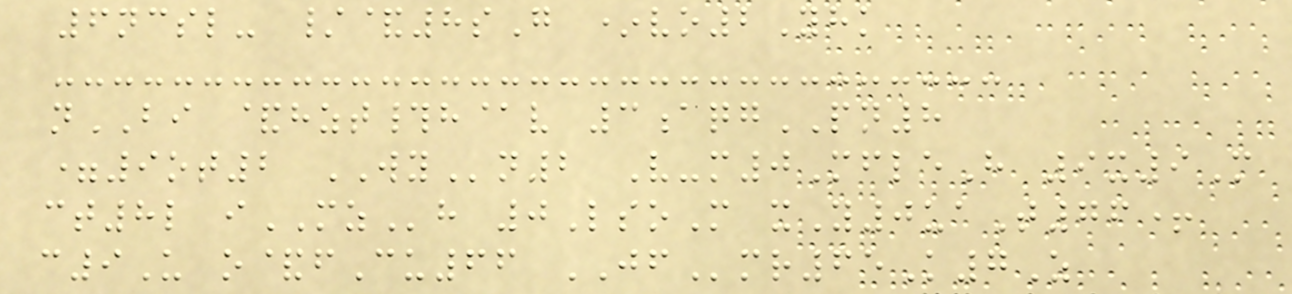6ncsl- /&8sG *vo2Yhk
nBI &hzt#h@v 3aqgPN8
=9ot2 WYn2 V-m0MfleH 9x9M
ct8l iMZh 0LsoM xY0uaT76+
c9U o&fCu66 JFmr65K7Z
